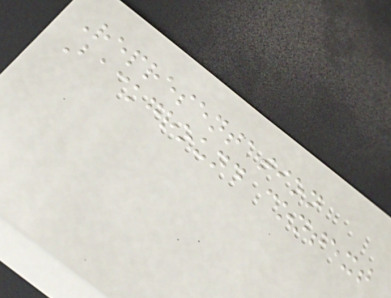Representation
Background context
